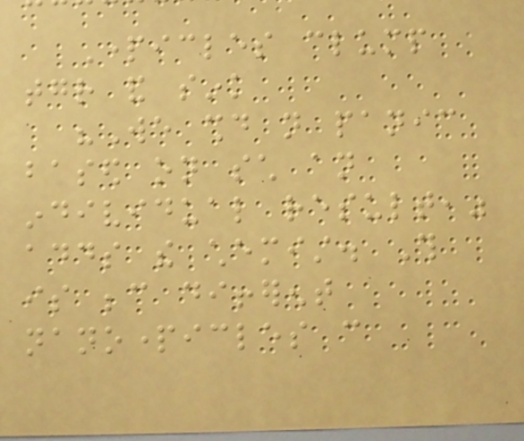Particles clump
together and sink
"We should not panic
based on such an
individual result,"
adds the chemist. This
is because different
nanoparticles can
